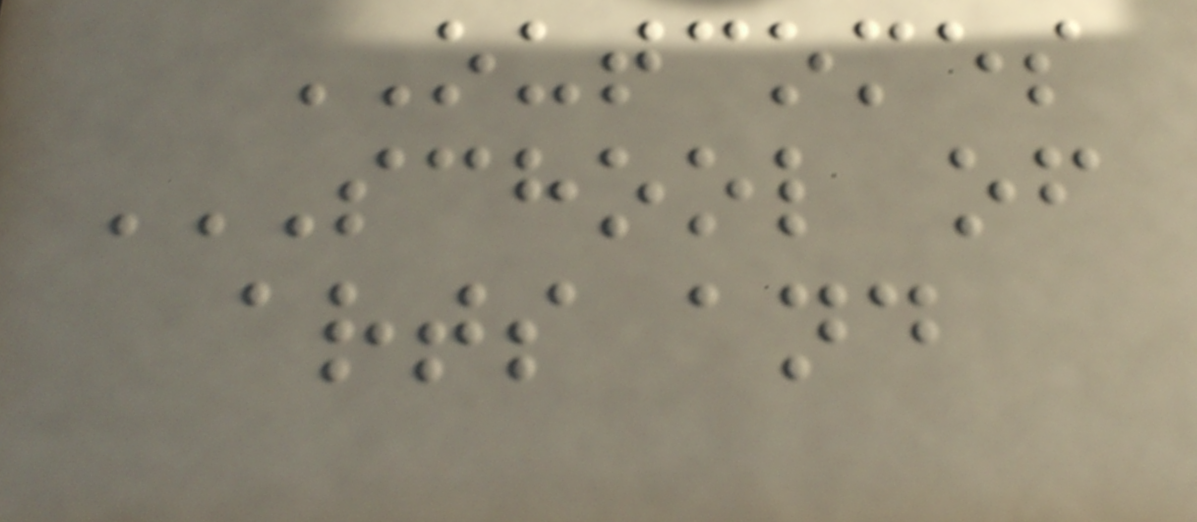OUTCOMES
SCHOOL OF
ARTS AND
